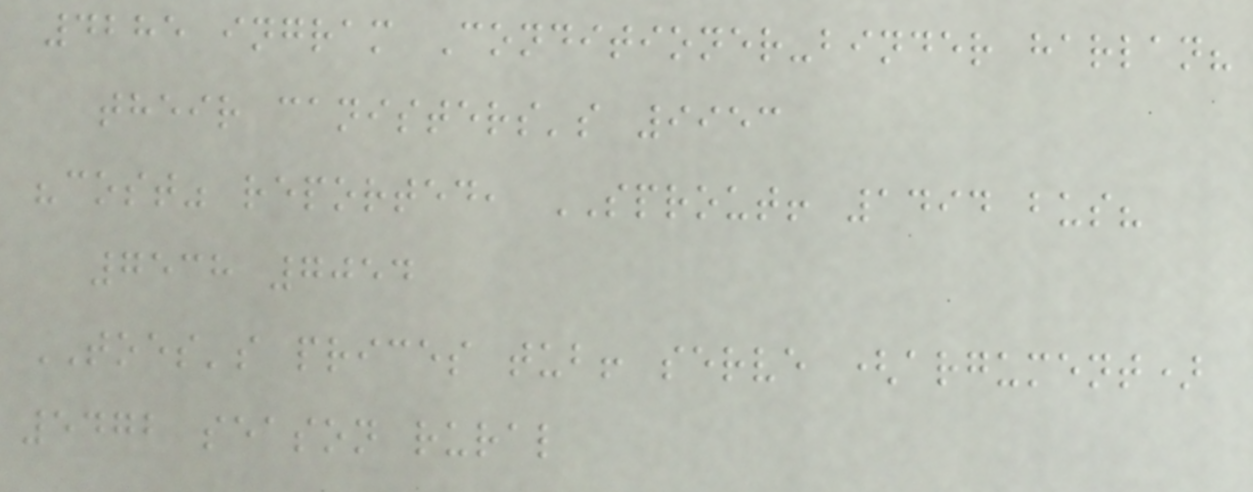4285 ingram Conditioner-binder harlan?
their canisters's 9953
"cost" reported, SPROUT! 1494 bus?
7538 7054
TOES's prices tub! serve (argument)
5472 season rural
